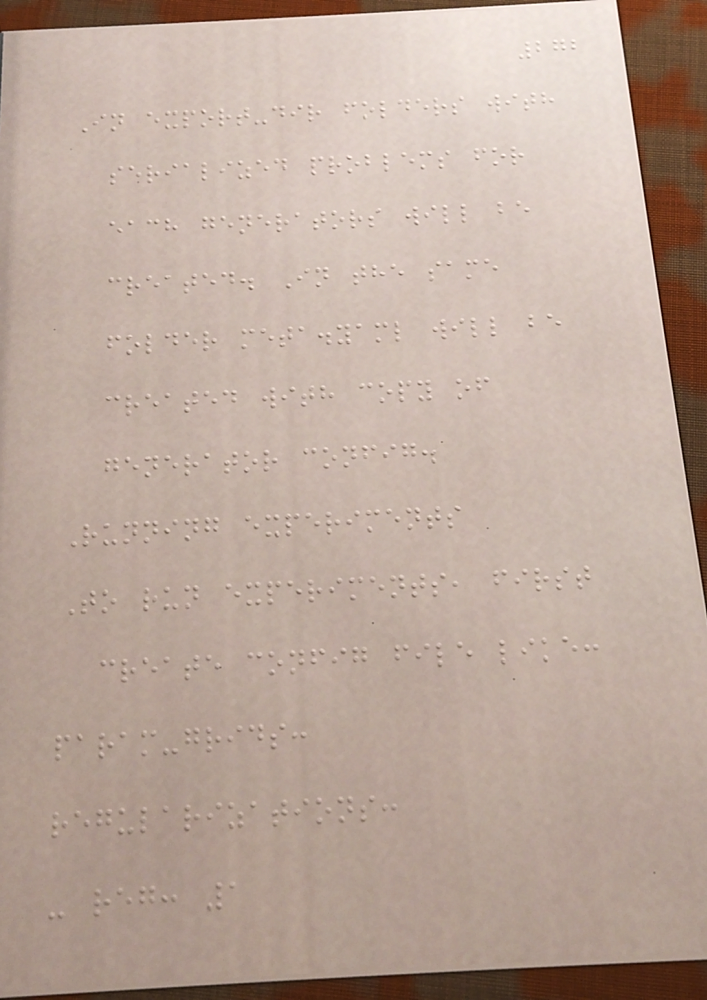272
In export-dir folders with
serialized problems for
each generators will be
created. In the same
folder meta.yaml will be
created with copy of
generator config.
Running experiments
To run experiments, first
create config file like:
param-grids:
regularizations:
- reg: 1
